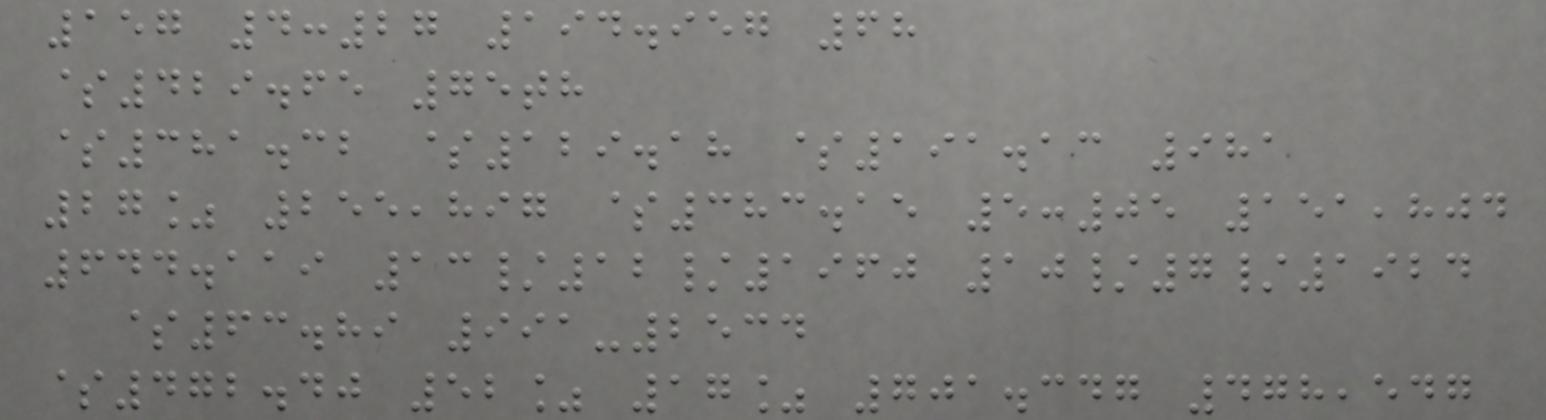157 4:27 194.957 68
$429.65 75th
$381.32 $129.18 $191.13 981
27% 255,897 $383.15 5:05 151,804
644.119 13/12/1960 10/7/1924
$63.89 991-2534
$472.40 52% 17% 701.347 478,547
